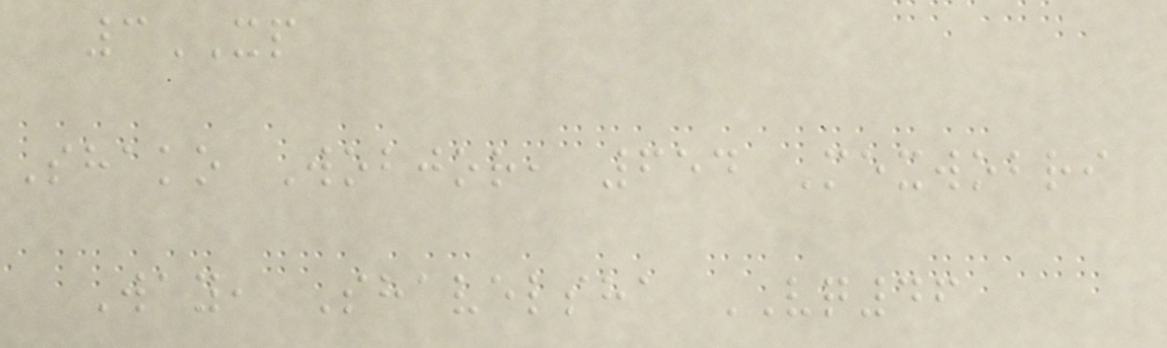3XP
Shako Wobjor, 654 Mexwobri
Way, Shavelsha VQ46
